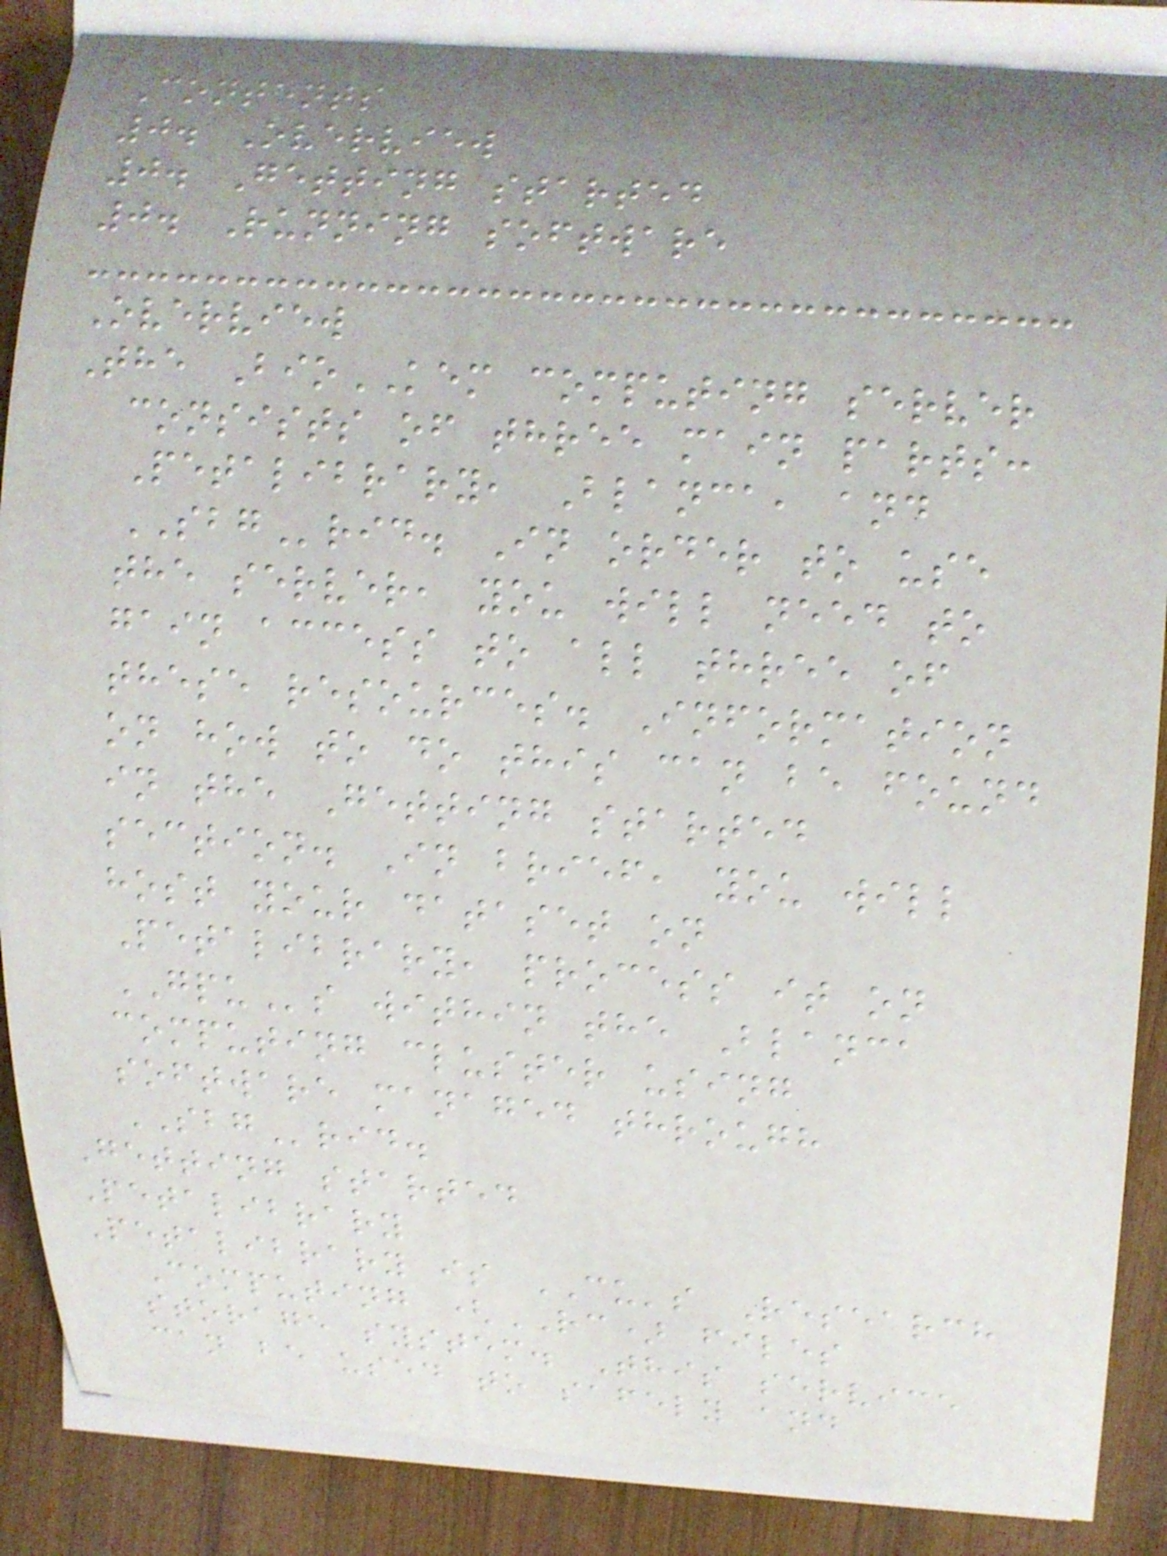Contents
0. Overview
0. Getting started
0. Running software
Overview
The BioKEM computing server
consists of three main parts:
Petalibrary, Blanca, and
SBGrid. In order to use
the server, you will need to
gain access to all three of
these resources. Information
on how to do this can be found
in the Getting started
section. In brief, you will
host your dataset on
Petalibrary, process it on
GPUs within the Blanca
computing cluster using
software managed through
SBGrid.
Getting started
Petalibrary
Petalibrary is CU's Research
Computing (RC) files
storage system. This service
can be used to safely and
